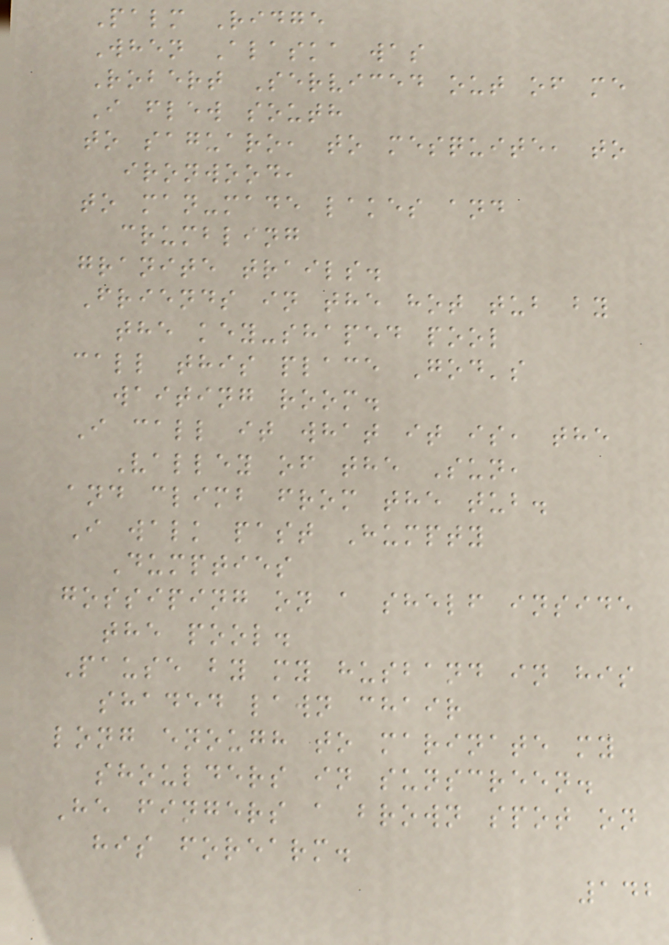Palm Ridge
When Alaska was
Robert Serviced out of me
I flew south
to saguaro, to mesquite, to
ironwood,
to man-made lakes and
crumbling
granite trails.
Friends in the hot tub by
the key-shaped pool
call this place God's
waiting room.
I call it what it is, the
Valley of the Sun,
and climb from the tub.
I walk past Humpty
Dumpties
gossiping on a shelf inside
the pool.
Pause by my husband in his
shaded lawn chair
long enough to marinate my
shoulders in sunscreen.
He fingers a brown spot on
his forearm.
142
